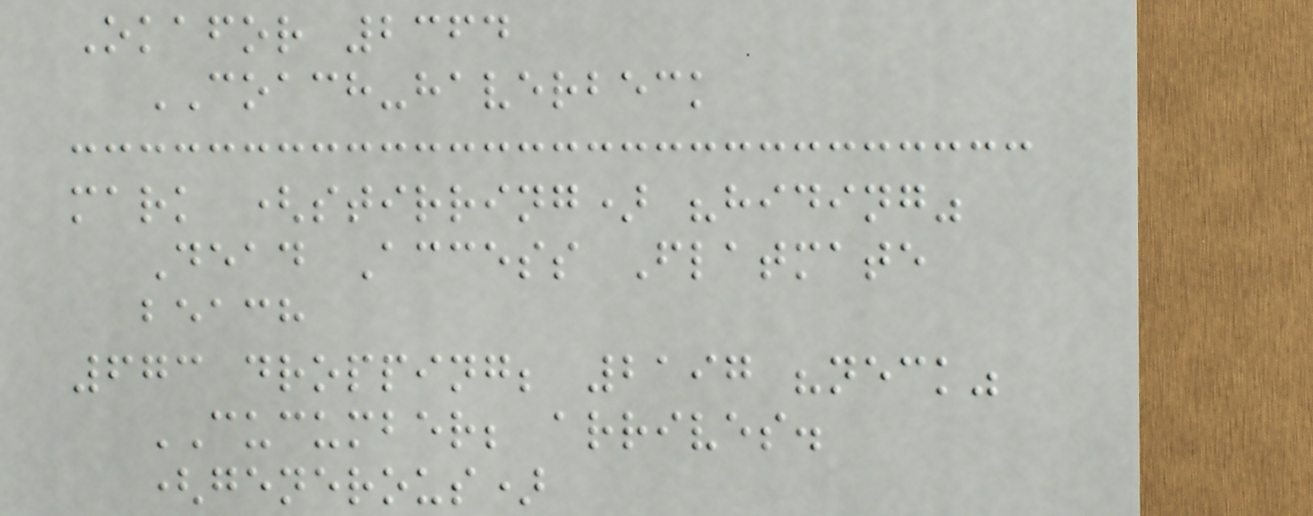Okafor 2364
COACH-haverbeck
mark (stirring) "hiding"
Dead Access Flatmate
beach
673 dropping; 2197 "neck"
CUCUMBER; arrives.
(generous)
